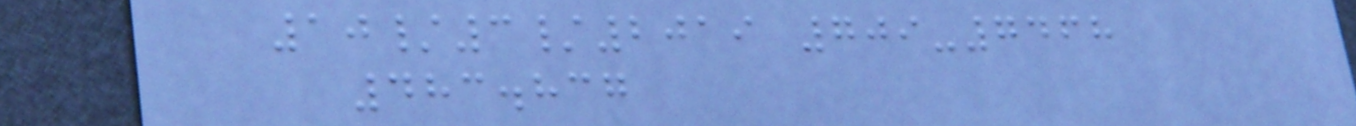10/3/2019 709-7468
483.837
